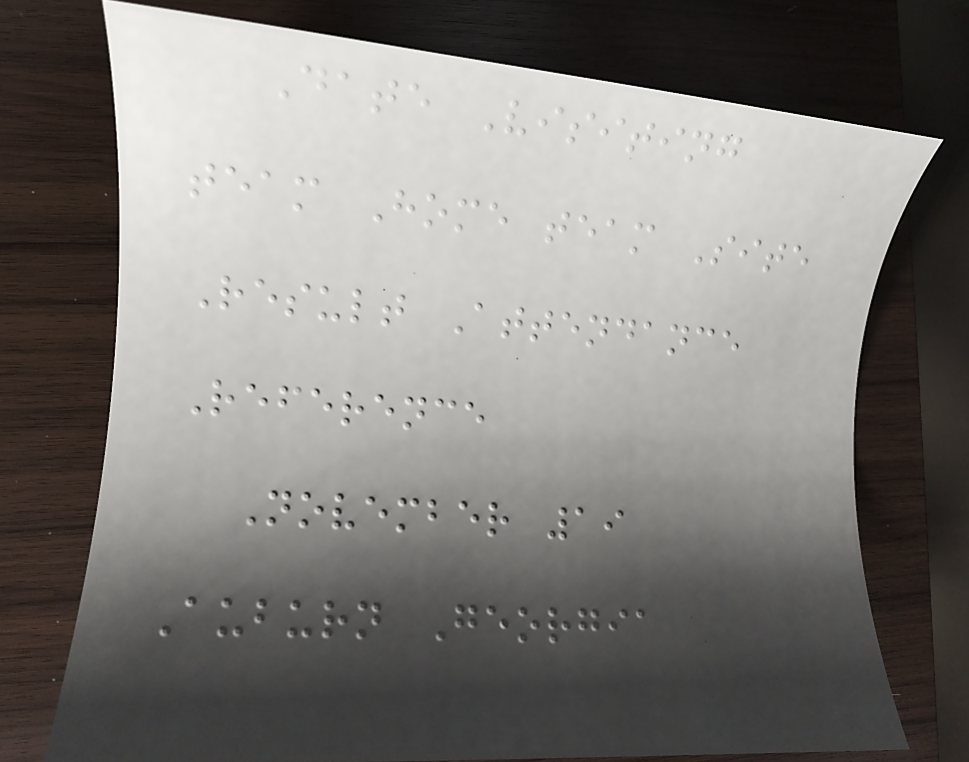Date Visiting
team Home team Site
Result Attendance
Reference
November 19
Auburn Georgia
